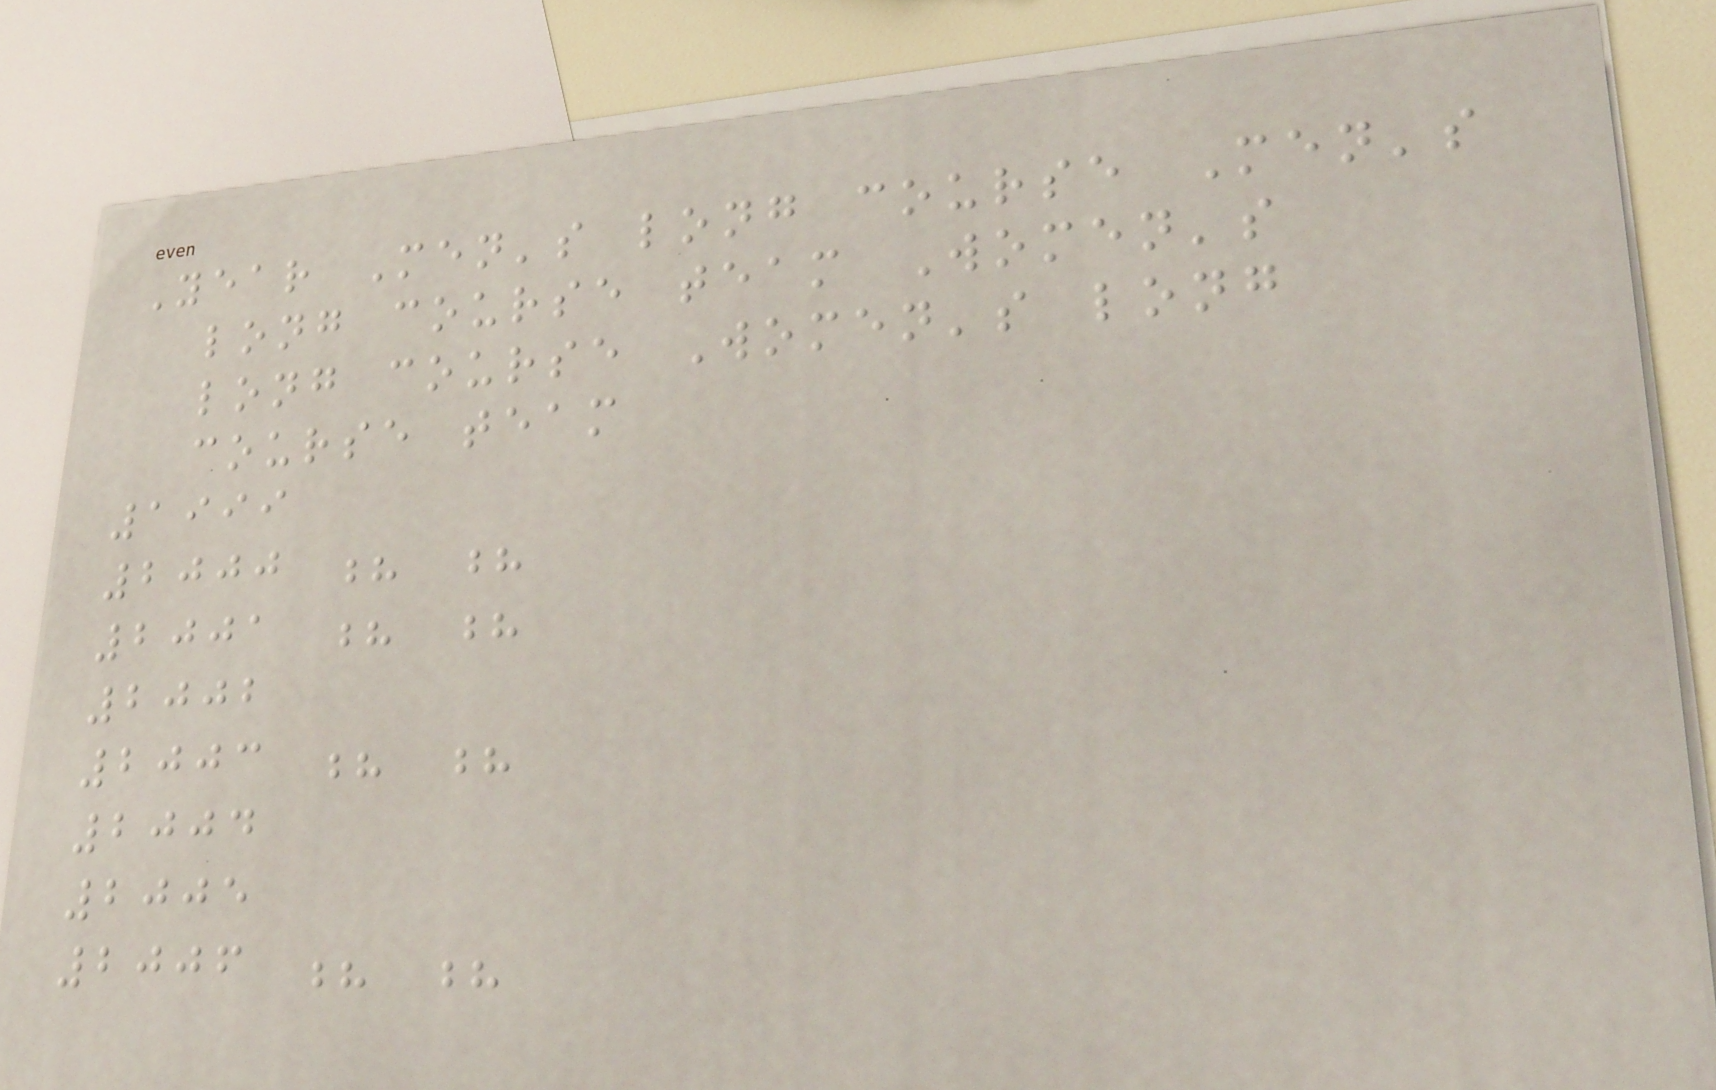Year Men's long course Men's
long course team Women's
long course Women's long
course team
1999
2000 ? ?
2001 ? ?
2002
2003 ? ?
2004
2005
2006 ? ?
